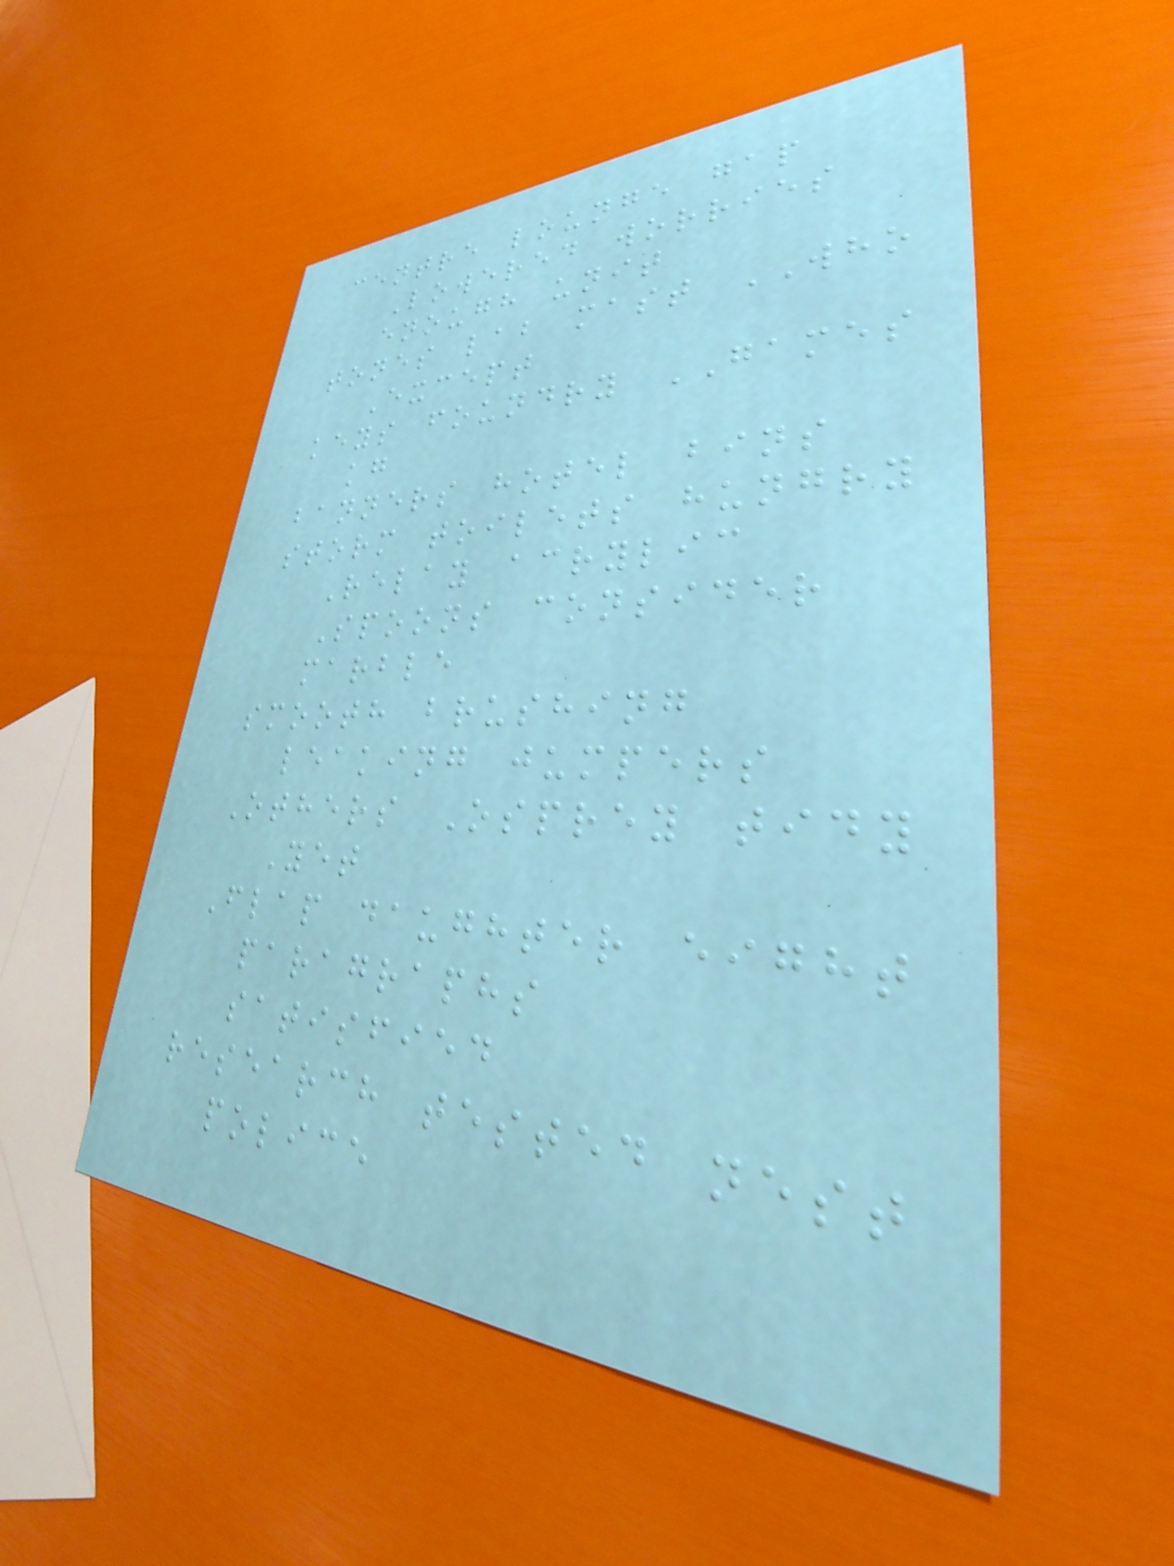centre lounge gap
Lowered worries
enough unit
tones lab mast WHO
Except
keys foundry GAMES
kg
banners hotel bins
storm toilets hungry
Relay acrylic
Spoons consider
marble
smooth brushing
leaking jumpers
Others Osprey tidy
Yet
Flap daughter eight
paragraphs
satisfied
research tested nest
police
